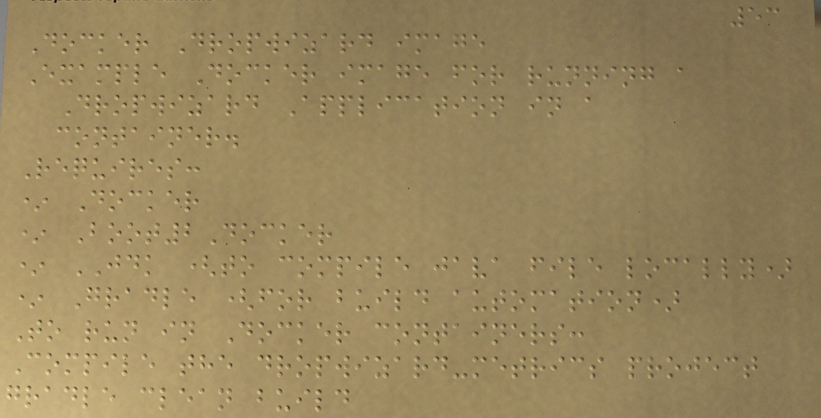53
Docker Dropwizard image
Example Docker image for running a
Dropwizard Application in a
container.
Requires:
* Docker
* Boot2Docker
* JDK (to compile java file locally)
* Gradle (for build automation)
To run in Docker containers:
Compile the dropwizard-metrics project
gradle clean build
